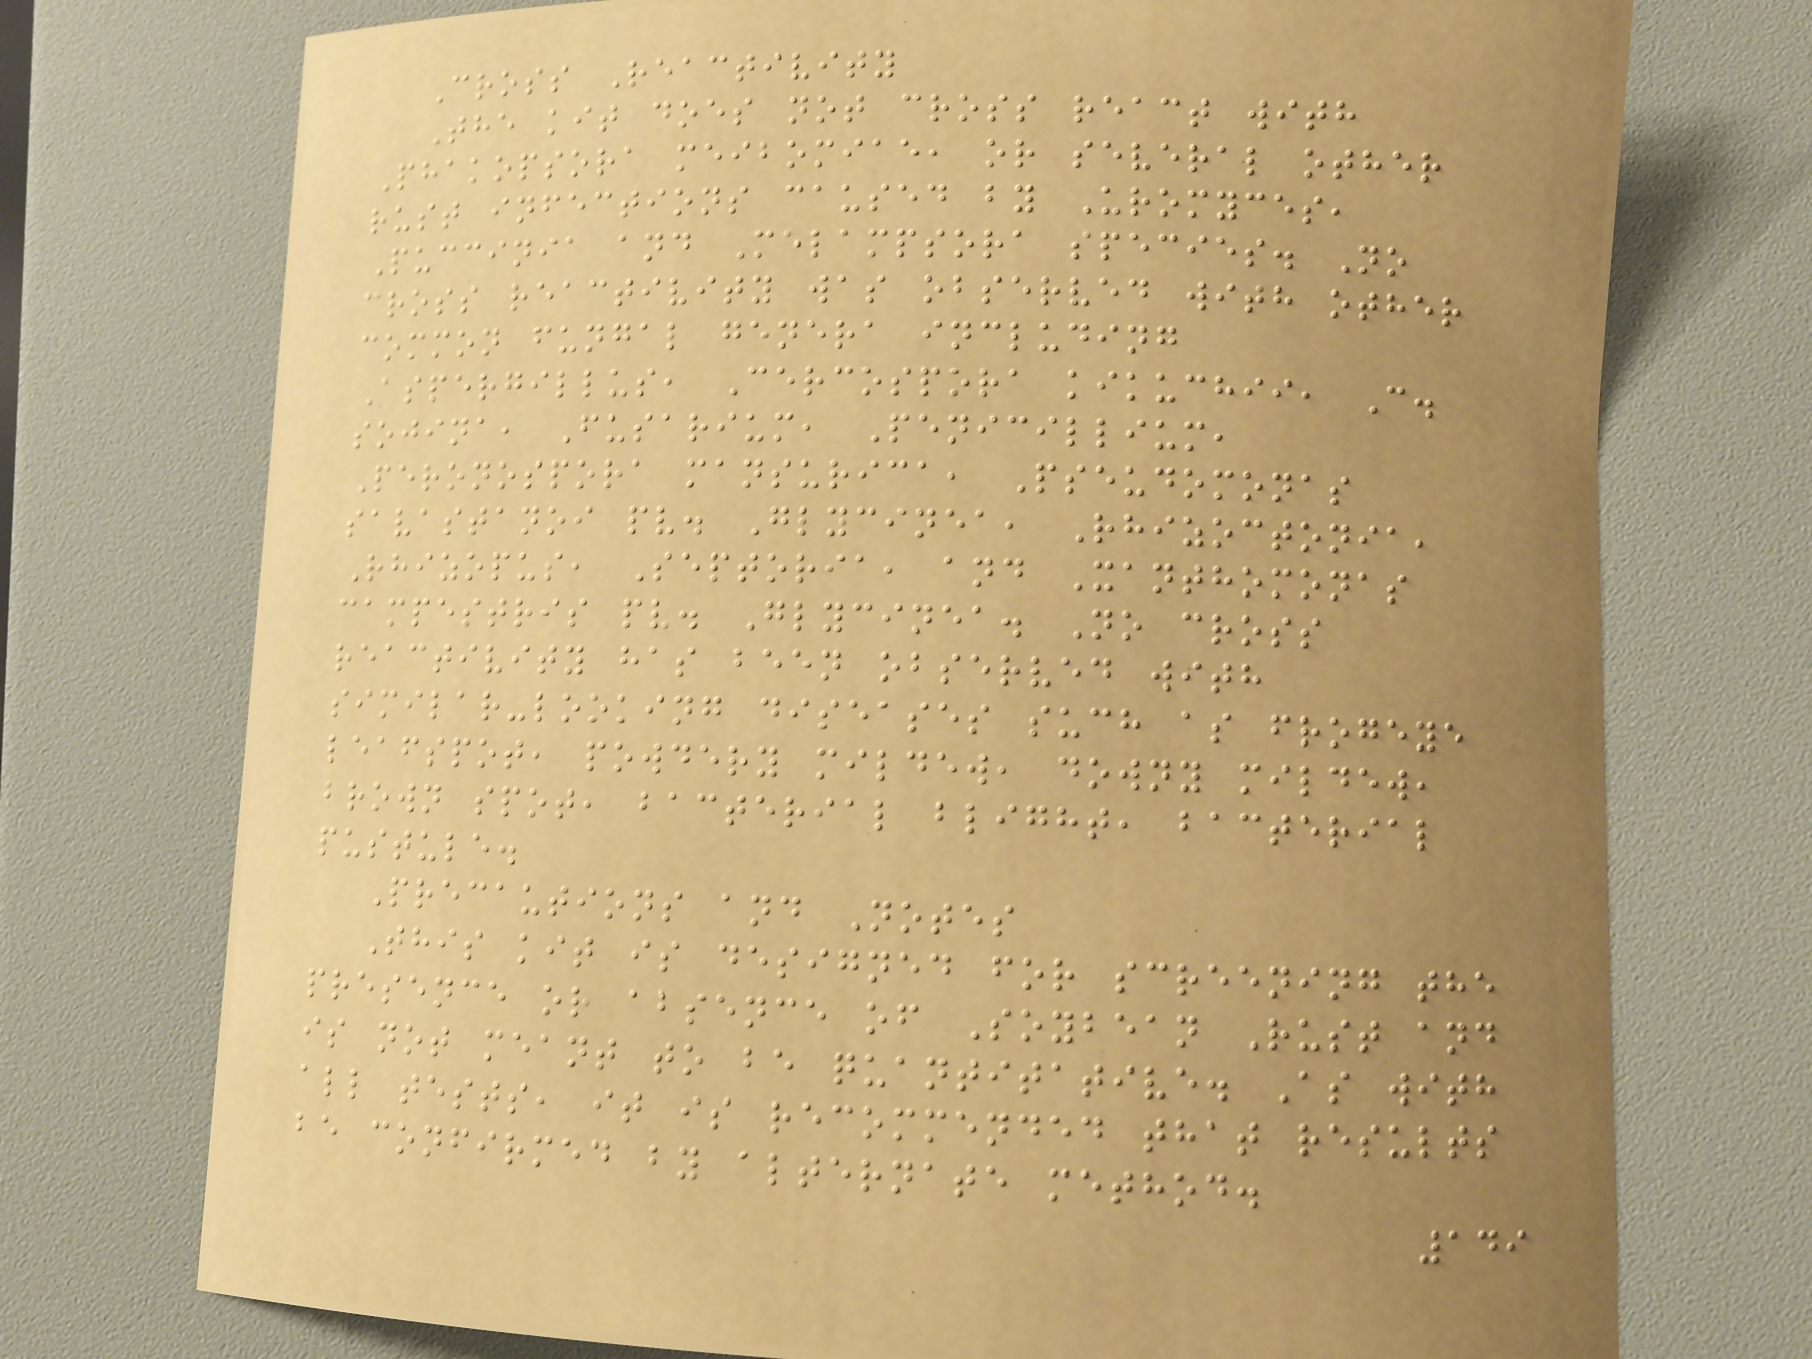Cross Reactivity
The kit does not cross react with
Phakopsora meibomiae, or several other
rust infections caused by Uromyces,
Puccinia and Melampsora species. No
cross reactivity was observed with other
common fungal genera including
Aspergillus, Cercospora kikuchii, C.
sojina, Fusarium, Penicillium,
Peronospora mansurica, Pseudomonas
savastanoi pv. Glycinea, Rhizoctonia,
Rhizopus, Septoria, and Xanthomonas
campestris pv. Glycinea. No cross
reactivity has been observed with
similar-looking diseases such as frogeye
leafspot, powdery mildew, downy mildew,
brown spot, bacterial blight, bacterial
pustule.
Precautions and Notes
This kit is designed for screening the
presence or absence of Soybean Rust and
is not meant to be quantitative. As with
all tests, it is recommended that results
be confirmed by alternate method.
149
